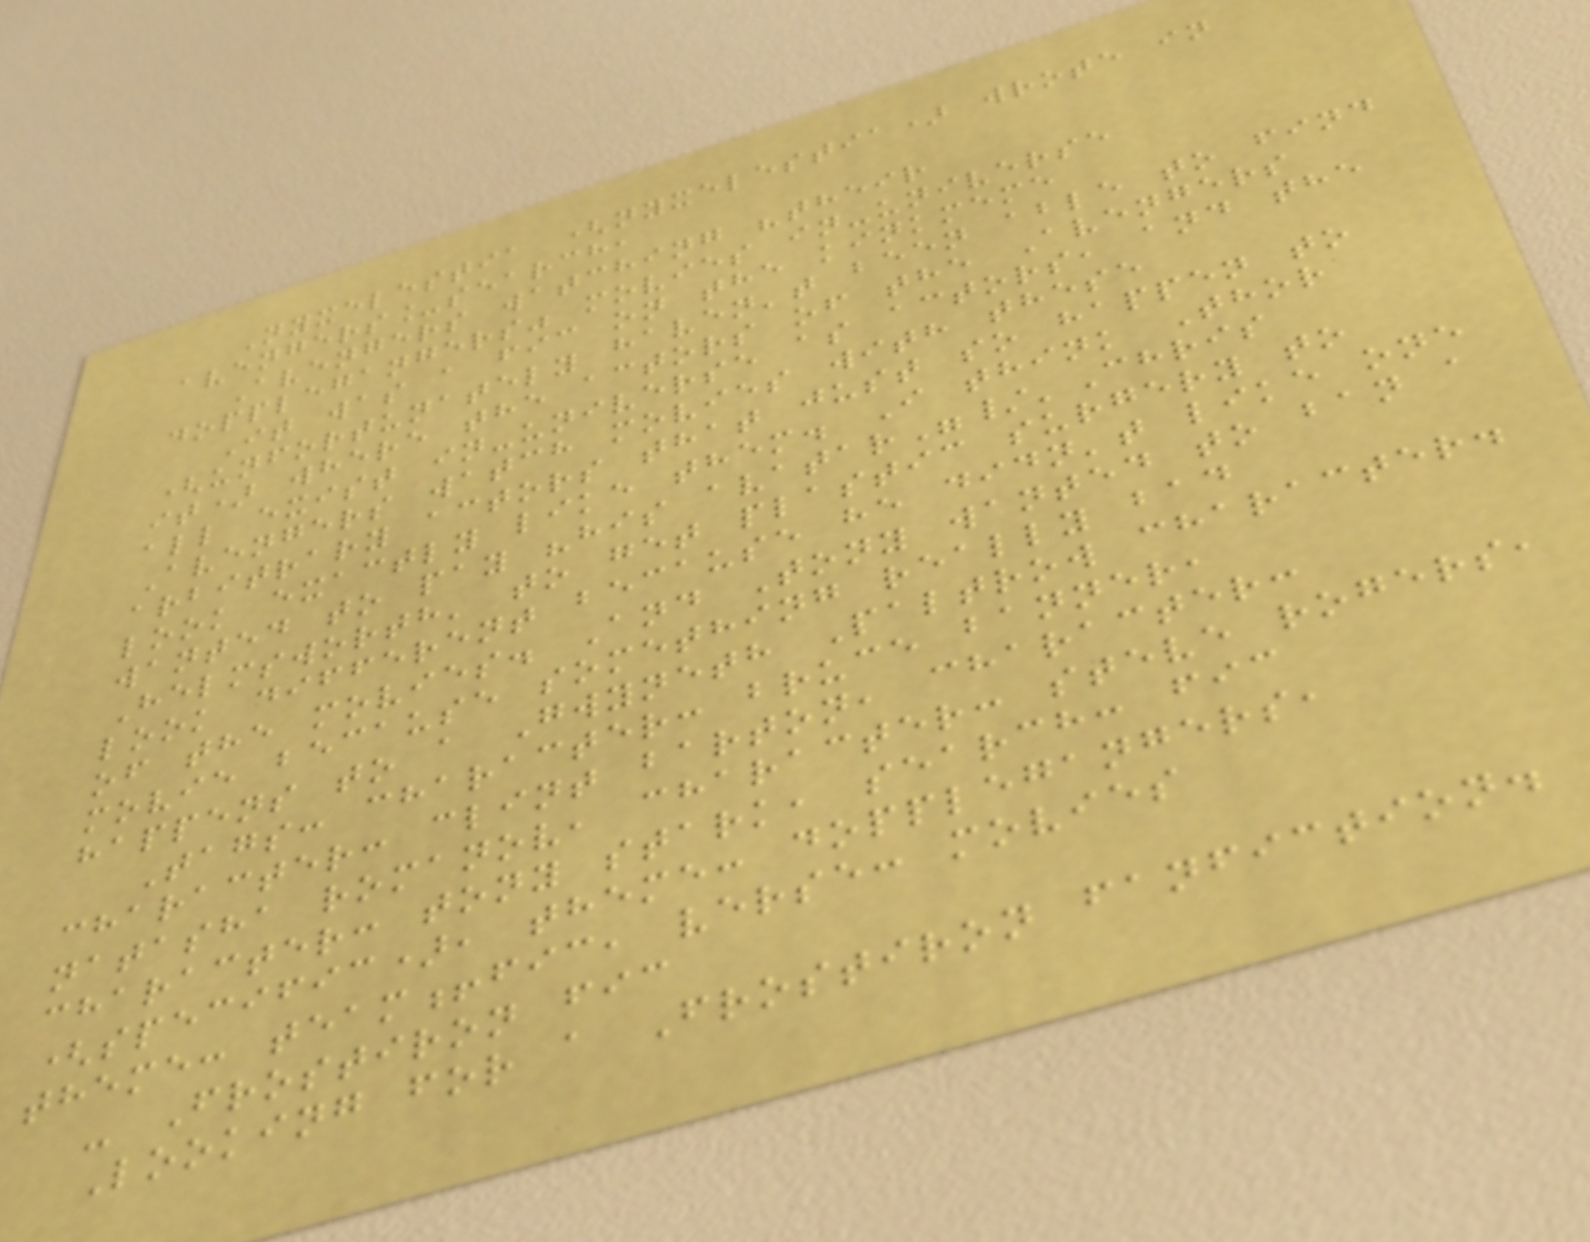Nyxelestia (nyxelestia) wrote in
avengers_search,
Avengers watching "their
dopplegangers" movies in-universe
It was a fic on the kinkmeme
(unfortunately haven't been able to find
it) where the actors of the Avengers
all exist in-universe as actors, and the
Avengers watch movies with these
arbitrary actors that just so happen to
look exactly like them. I think Thor
wanted to pay "his avatar"/'Chris
Helmsworth' to get plastic surgery to
look different because he didn't like one
of the movies. And Tony wanted to ban a
movie because something really bad
happens to a Gwyneth Paltrow character.
Tags: character: bruce banner,
character: clint barton, character:
natasha romanov, character: steve rogers,
character: tony stark, search: fic
(specific), theme: dopplegangers,
theme: team!fic, verse: movies
- Frostiron fic
Looking for a Frostiron fanfiction.
